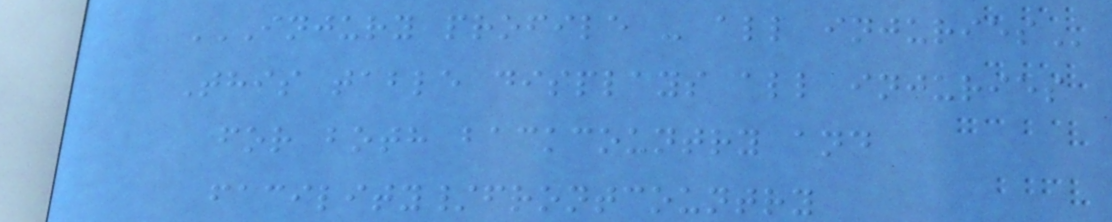INJURY PROFILE - ALL INJURIES
This table displays all injuries
for both backcountry and
facility/frontcountry
